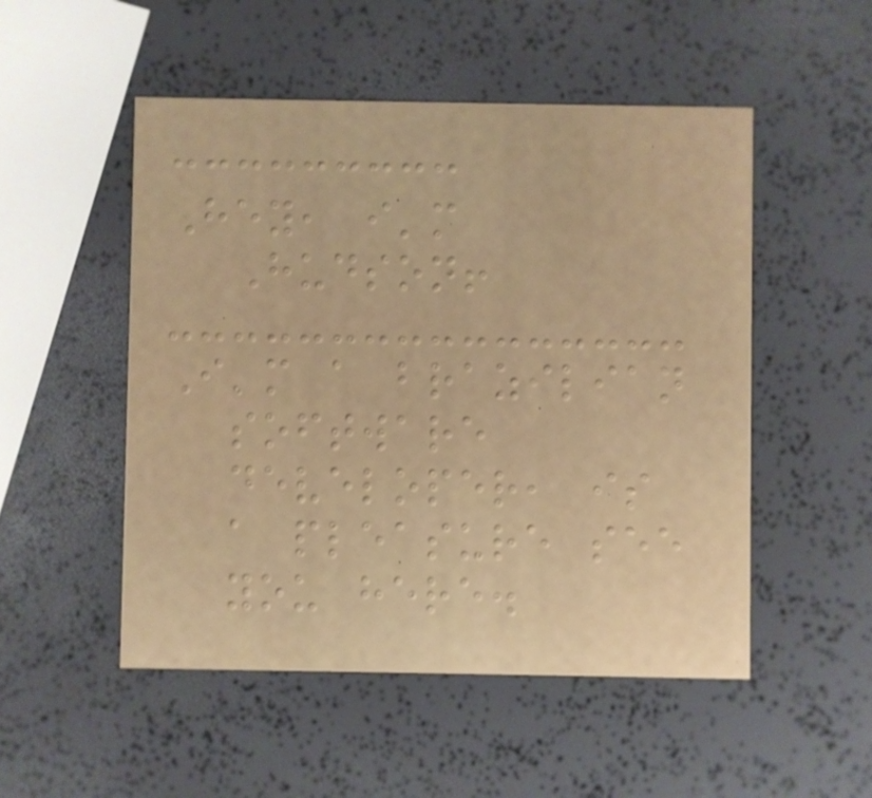Hey, i'm
Hudson!
I'm a brazilian
software
developer, is
a pleasure see
you here.
